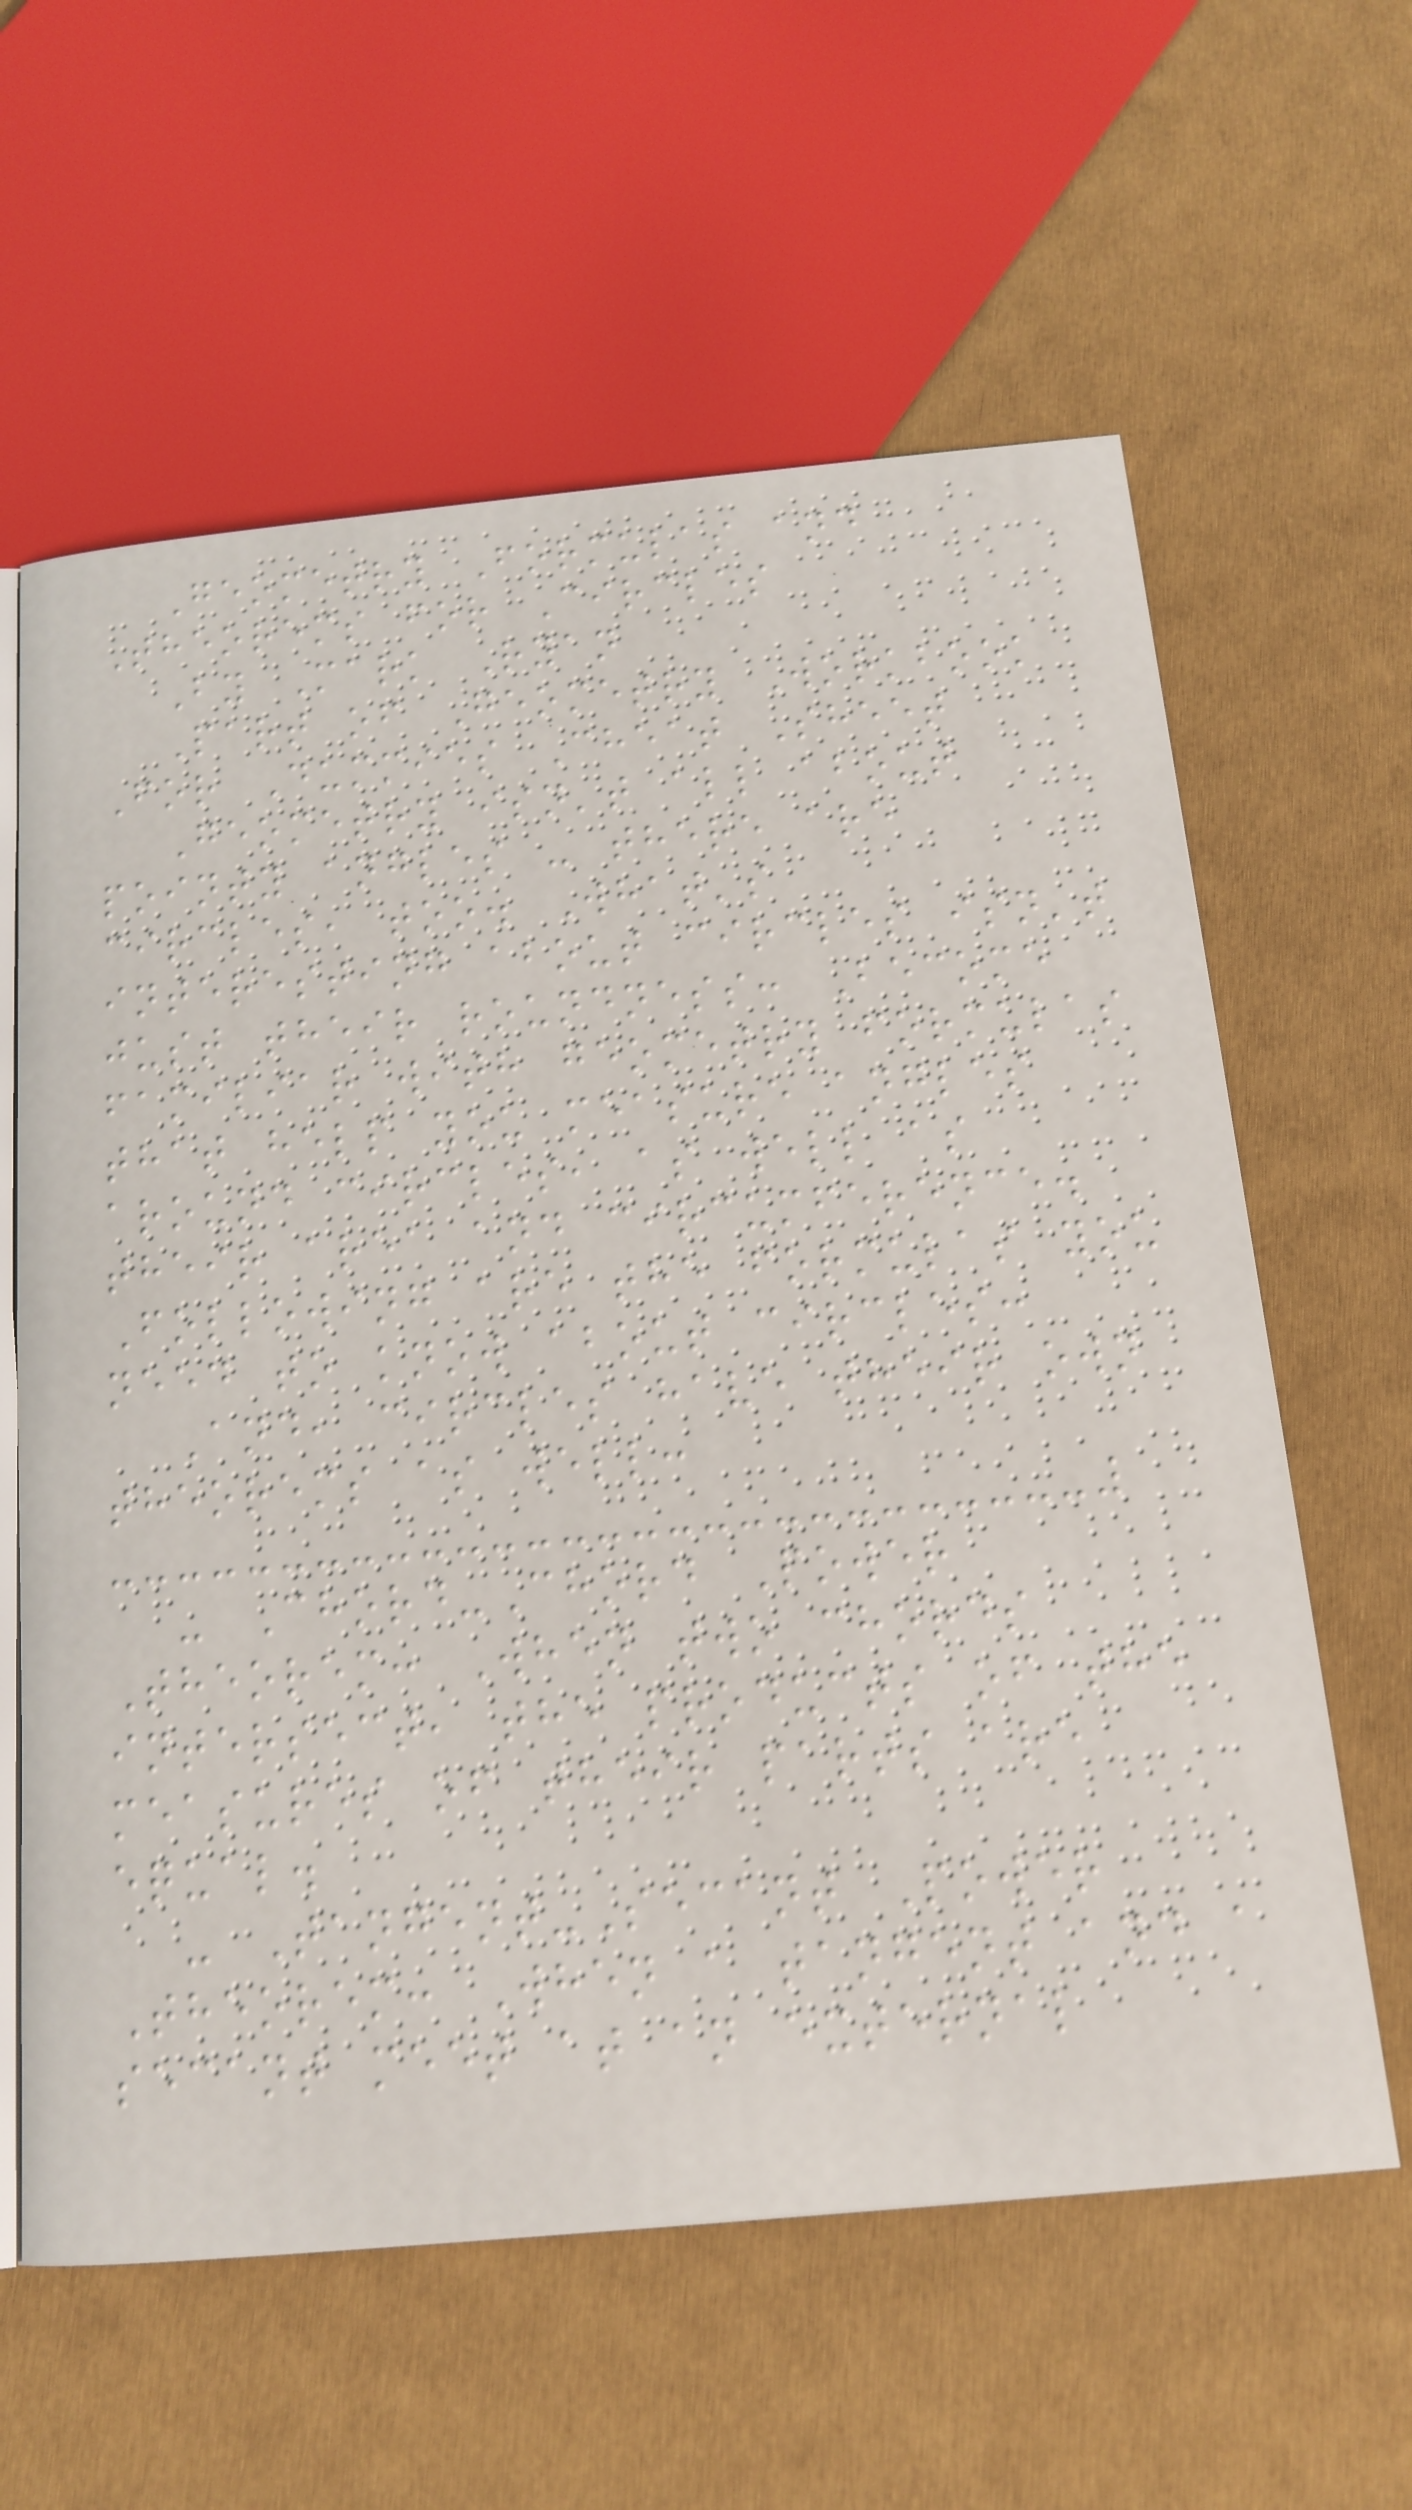Geometry Formulas and
Theorems for Circles
By Mark Ryan
Part of Geometry Workbook
For Dummies Cheat Sheet
Geometry isn't all about
pointy angles - there are
circles, too. What's
interesting about circles isn't
just their roundness: Become
familiar with geometry formulas
that help you measure angles
around circles, as well as
their area and circumference.
Following are the formulas you
need to know about circles:
And, circles have their own
theorems as well:
- Chord-Chord Power
Theorem: When two chords
intersect, the products of the
measures of their parts are
equal.
- Tangent-Secant Power
Theorem: When a tangent and a
secant meet at an external
